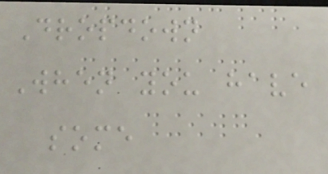Dropdown
When you have
some
